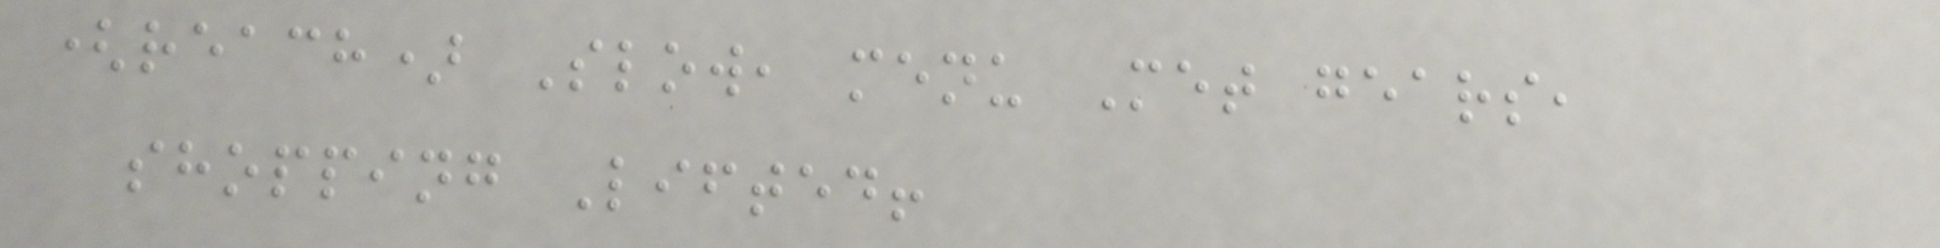(reach) Slow, menu Met gears,
shopping Lifted!
